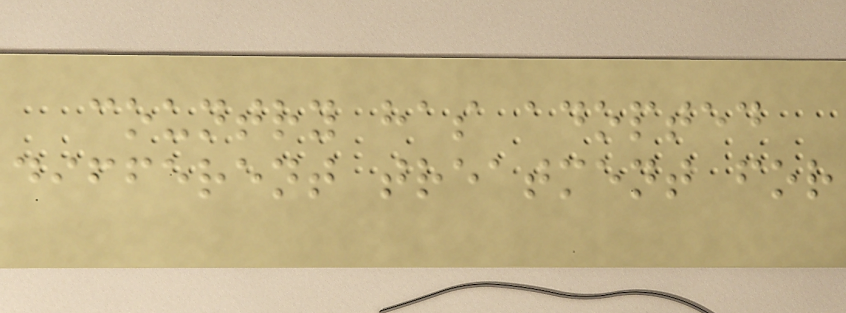country has adopted
different treatment for
